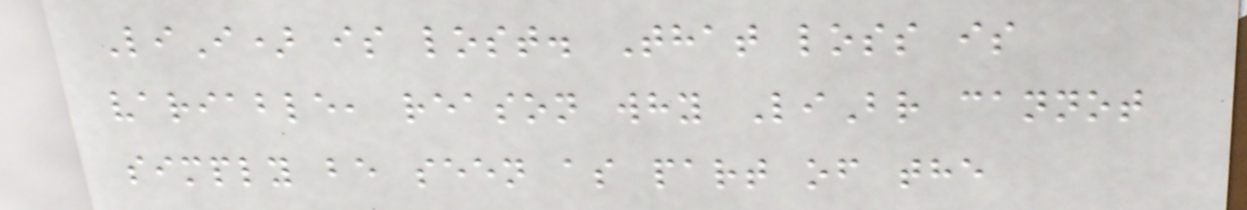LiI) is lost. That loss is
variable, reason why LiBr cannot
simply be seen as part of the
